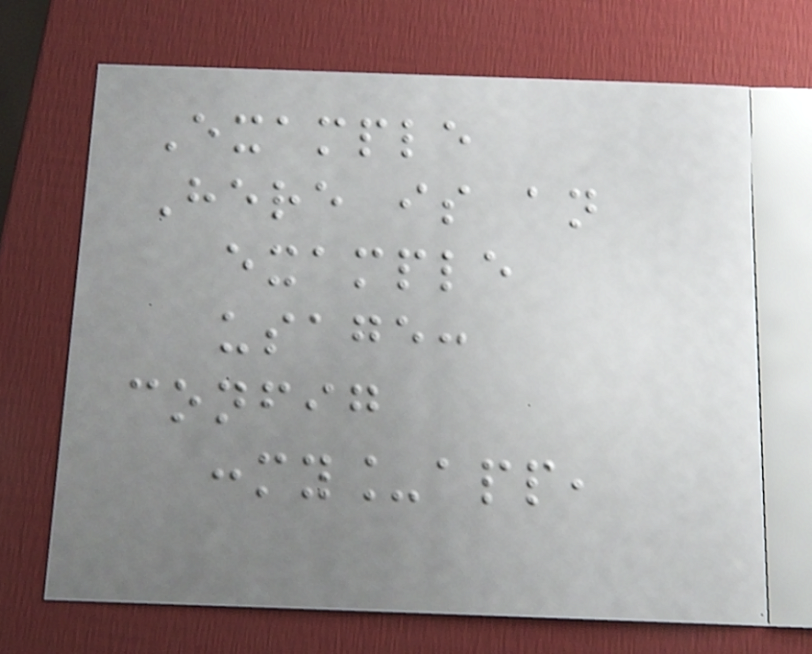Example
Here is an
example
usage:
config
:my_app,
